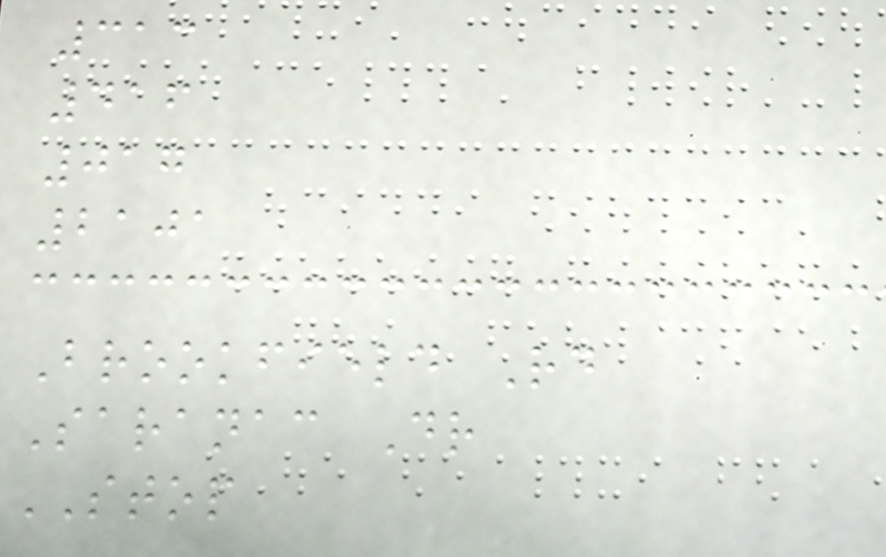313
416
017
2101
Brookfield Rd
Saranac Dr
STOP
